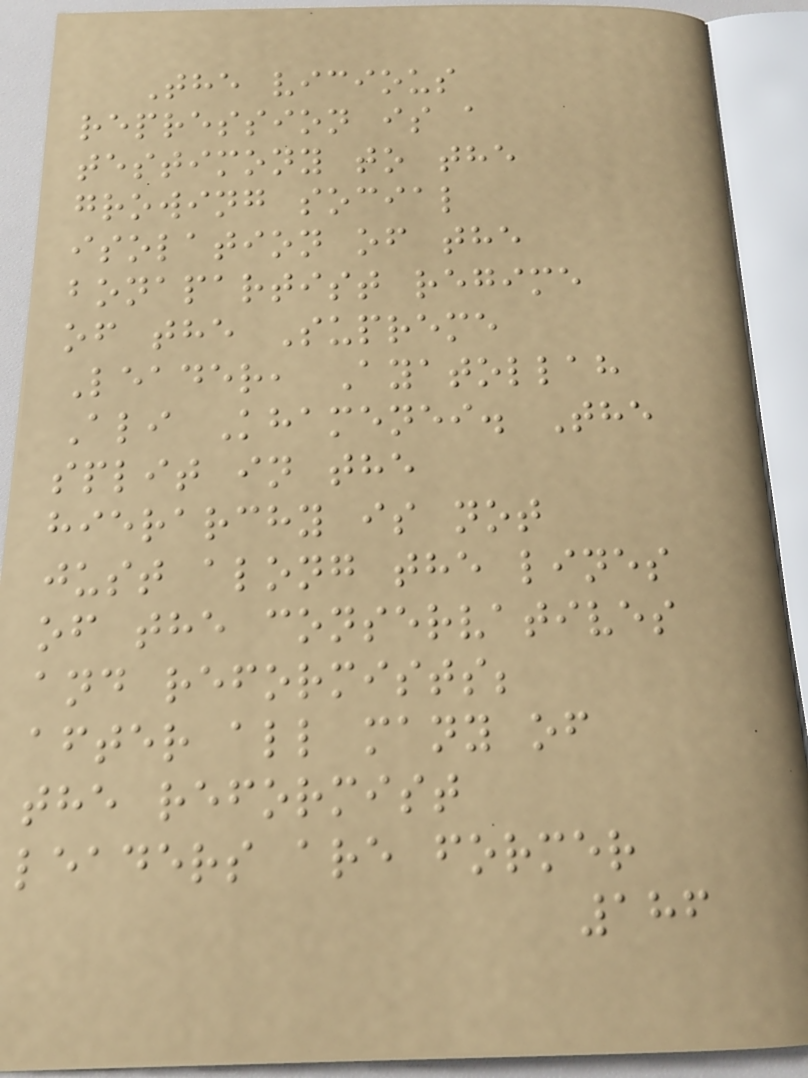The vicious
repression is a
testimony to the
growing social
isolation of the
bonapartist regime
of the Supreme
Leader, Ayatollah
Ali Khamenei. The
split in the
hierarchy is not
just along the lines
of the conservatives
and reformists;
after all many of
the reformist
leaders are former
186
